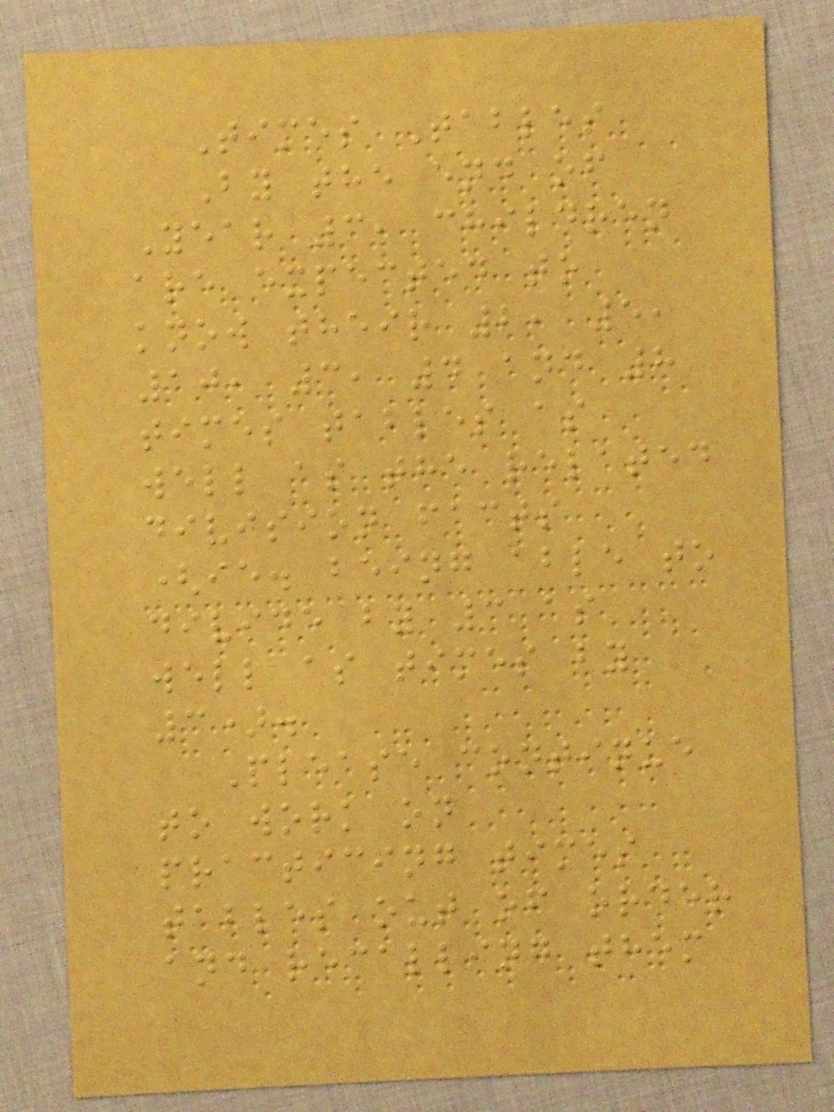Times Tables
By the end of
Year 3, children
are expected to
know their 2, 5,
10, 3, 4 and 8
times tables as
well as the related
division facts
(ie. being able to
divide by 3 as
well as times by
3).
Please continue
to work on
practicing times
tables out of order
and recalling them
